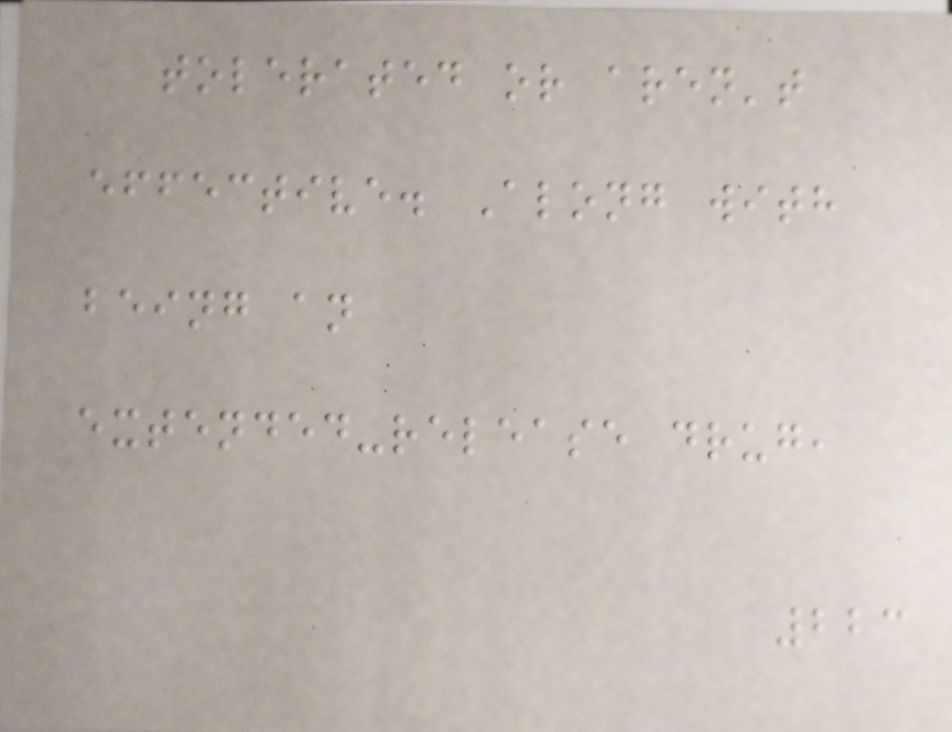tolerated or aren't
effective. Along with
being an
extended-release drug,
223
